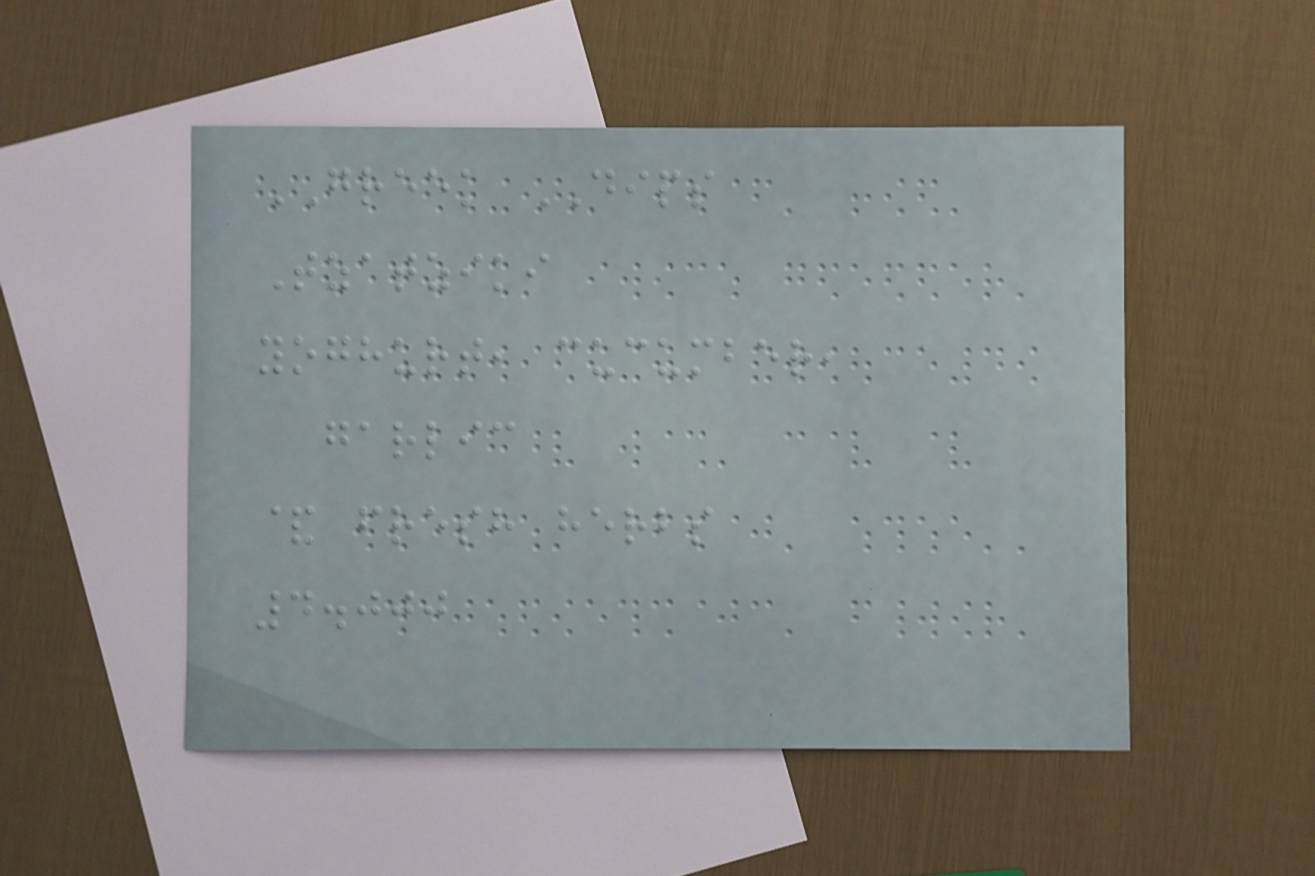GREEK DIPS
Tzatziki
yoghurt, cucumber,
garlic
& fresh herbs
4.000
